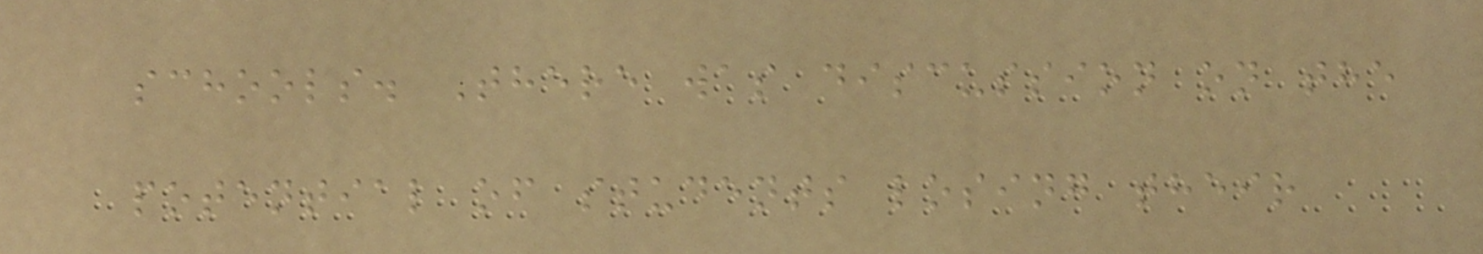schools. There was discussion on the
potential of students losing their
